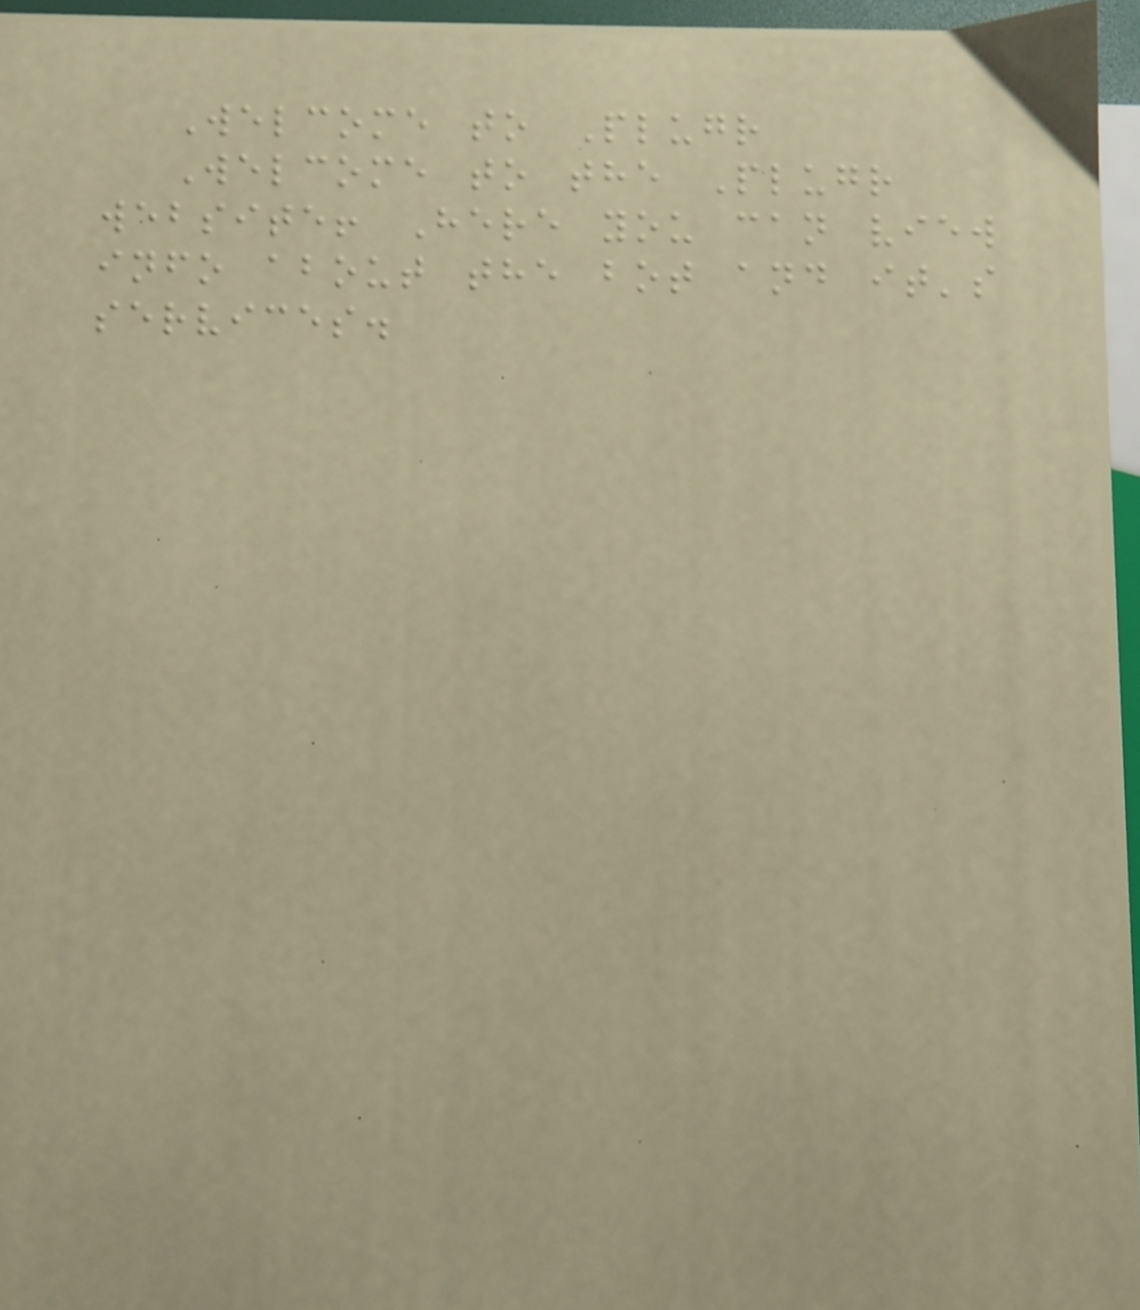Welcome to Plugr
Welcome to the Plugr
website! Here you can view
info about the bot and it's
services.
